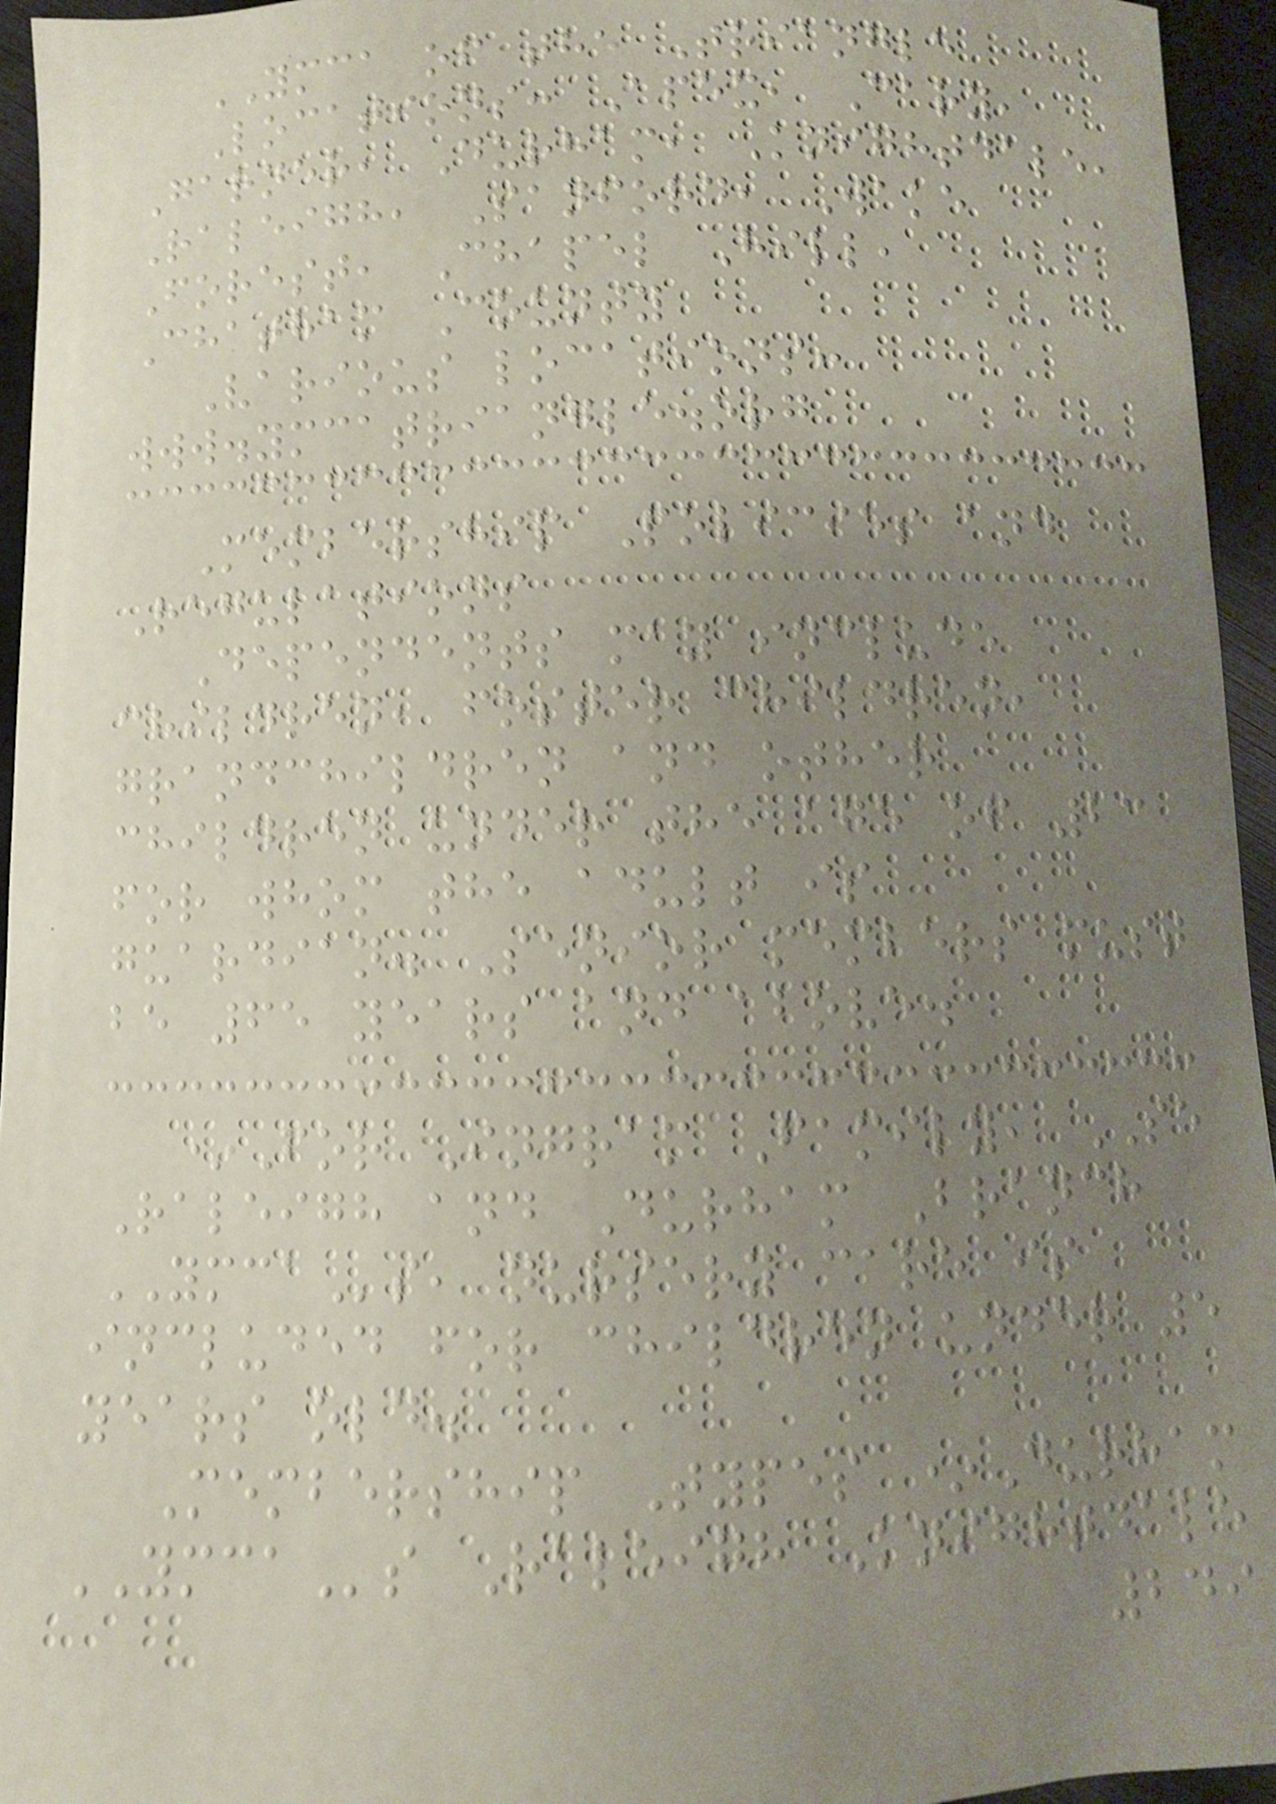YMCA of the Triangle
Locations: Apex, Cary,
Garner, Durham, Knightdale,
Raleigh, Sanford, Wake
Forest, Chapel Hill,
Chatham County
Various locations:
www.ymcatriangle.org
Membership Policies and
Regulations
Dependents may include
children, foster children,
grandchildren and other
children under the age of 23
for whom the adult is
guardian. Senior members must
be 65 years and above.
*For Ingram Family, SE
Raleigh and Durham Branch
YMCAs, nursery care is
included for children under 5
years old.
Membership Types *Durham
YMCAs Raleigh Knightdale
249
